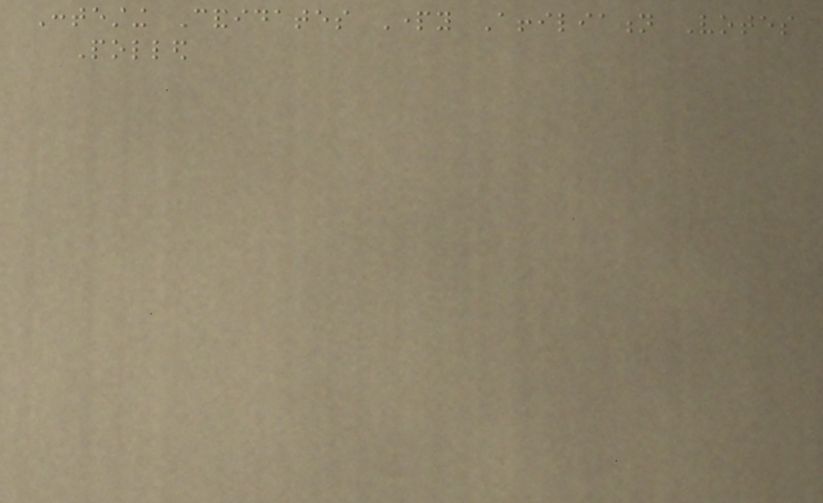Contesting Candidates Party Affiliation Votes
Polled
